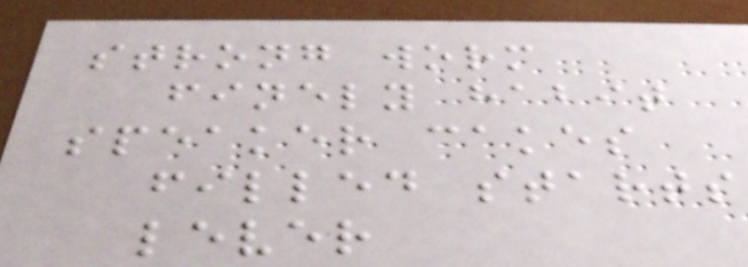strong worm
finely habit
speaker cakes
filled starts
lever
